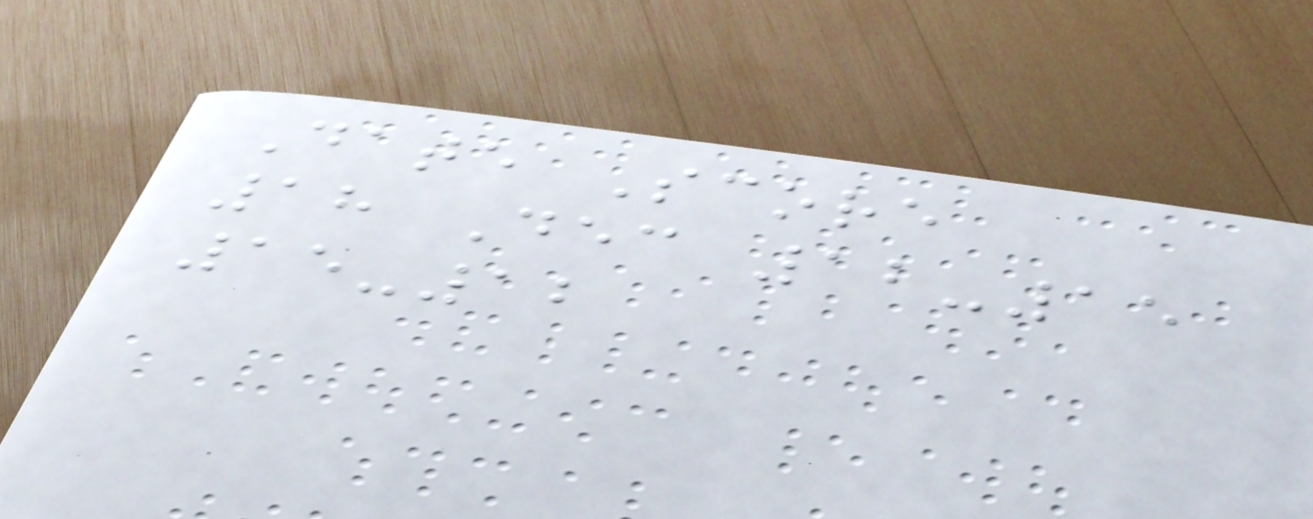Date Score
18 Dec 12-15
15-12
